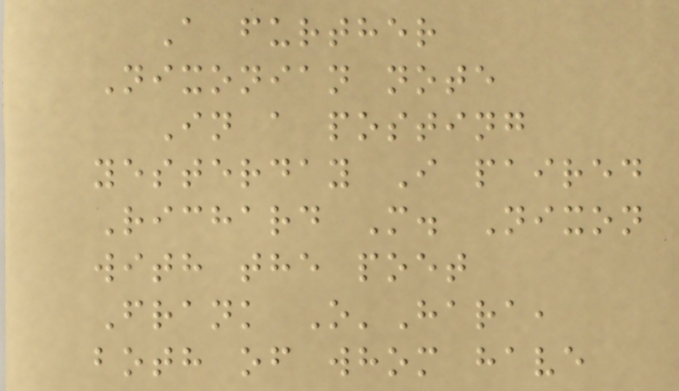A further
Nixonian note
In a posting
yesterday I paired
Richard M. Nixon
with the poet
Frank O'Hara,
both of whom have
